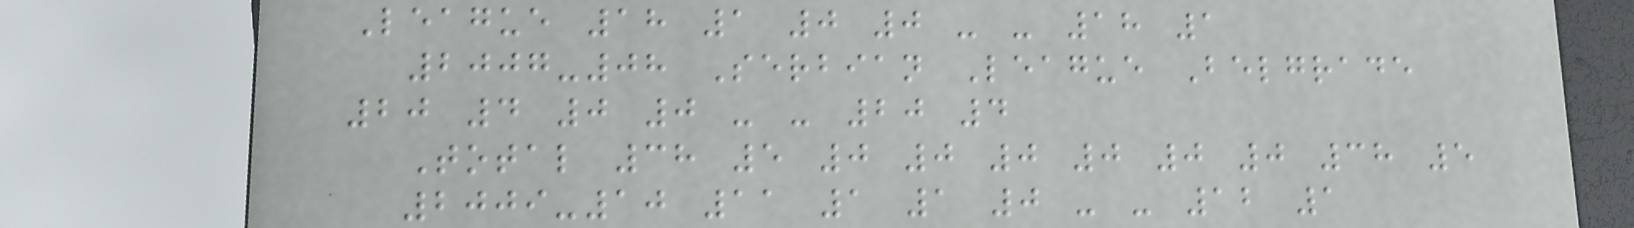League 18 1 0 0 - - 18 1
2007-08 Serbian League Belgrade
20 4 0 0 - - 20 4
Total 38 5 0 0 0 0 0 0 38 5
2009-10 11 1 1 0 - - 12 1
